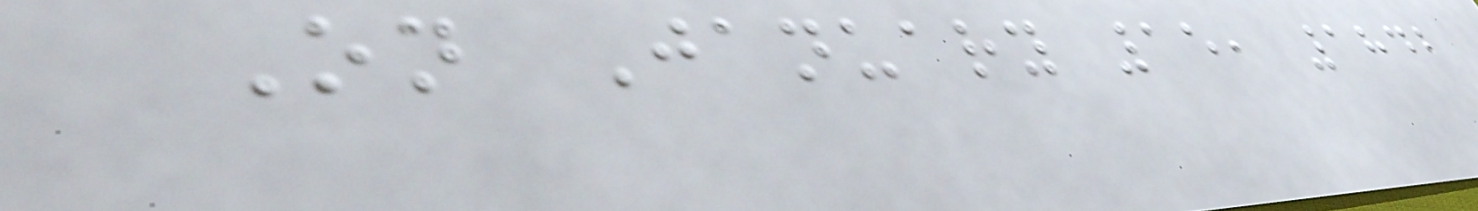On January 15, 1842
